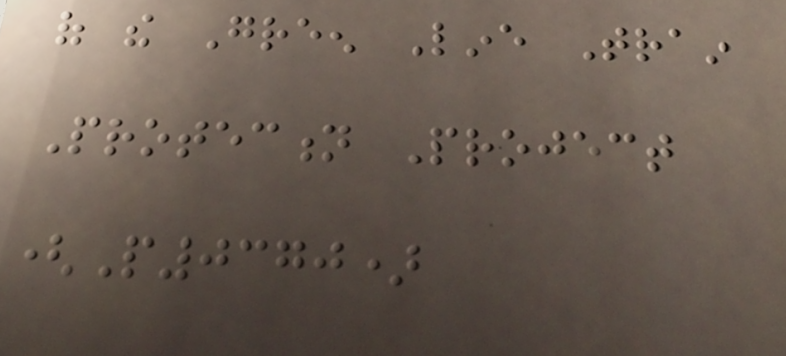of the Green Line Train
Protection Project
(P0370)
